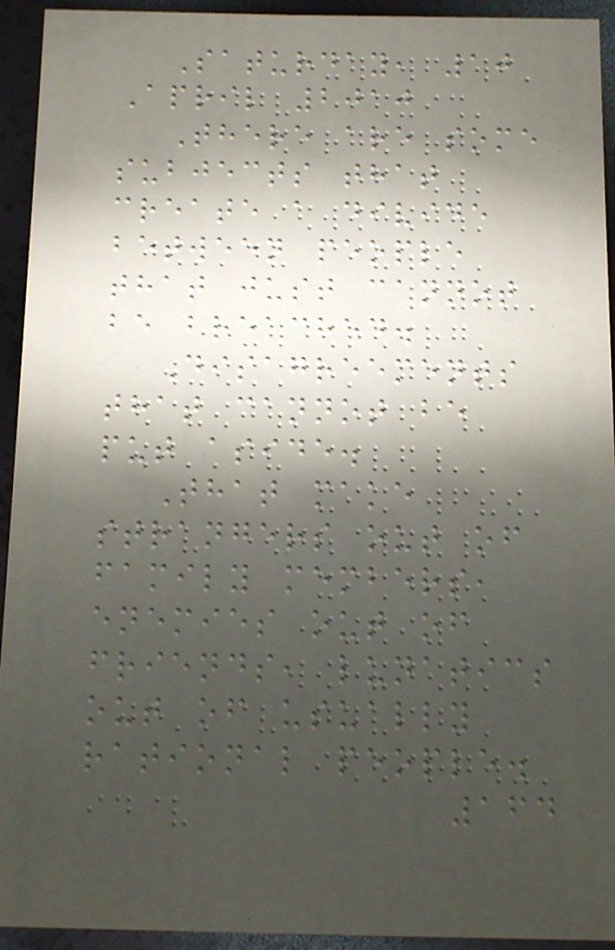Saturday, 10
April 2010
There are some
subjects that
create a divide
between people
that just cannot
be breached.
Disagreements
that cannot be
put aside.
That make
strangers out of
family members,
enemies out of
friends, lunatics
out of usually
rational people.
164
